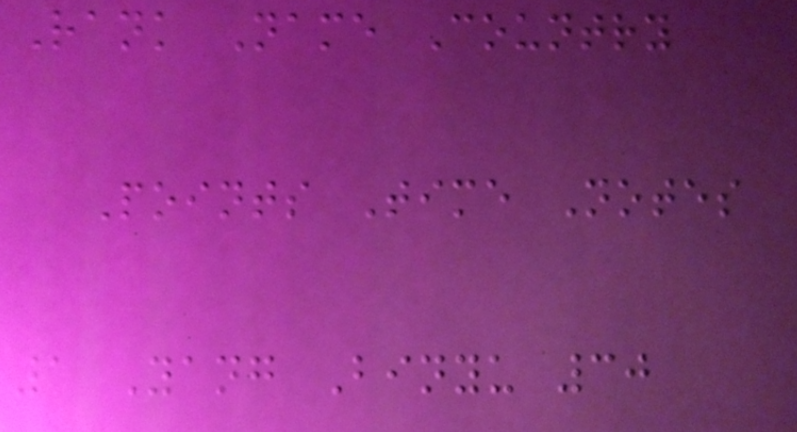Rank Name Country
Points Time Notes
1 Yang Binyu 30
